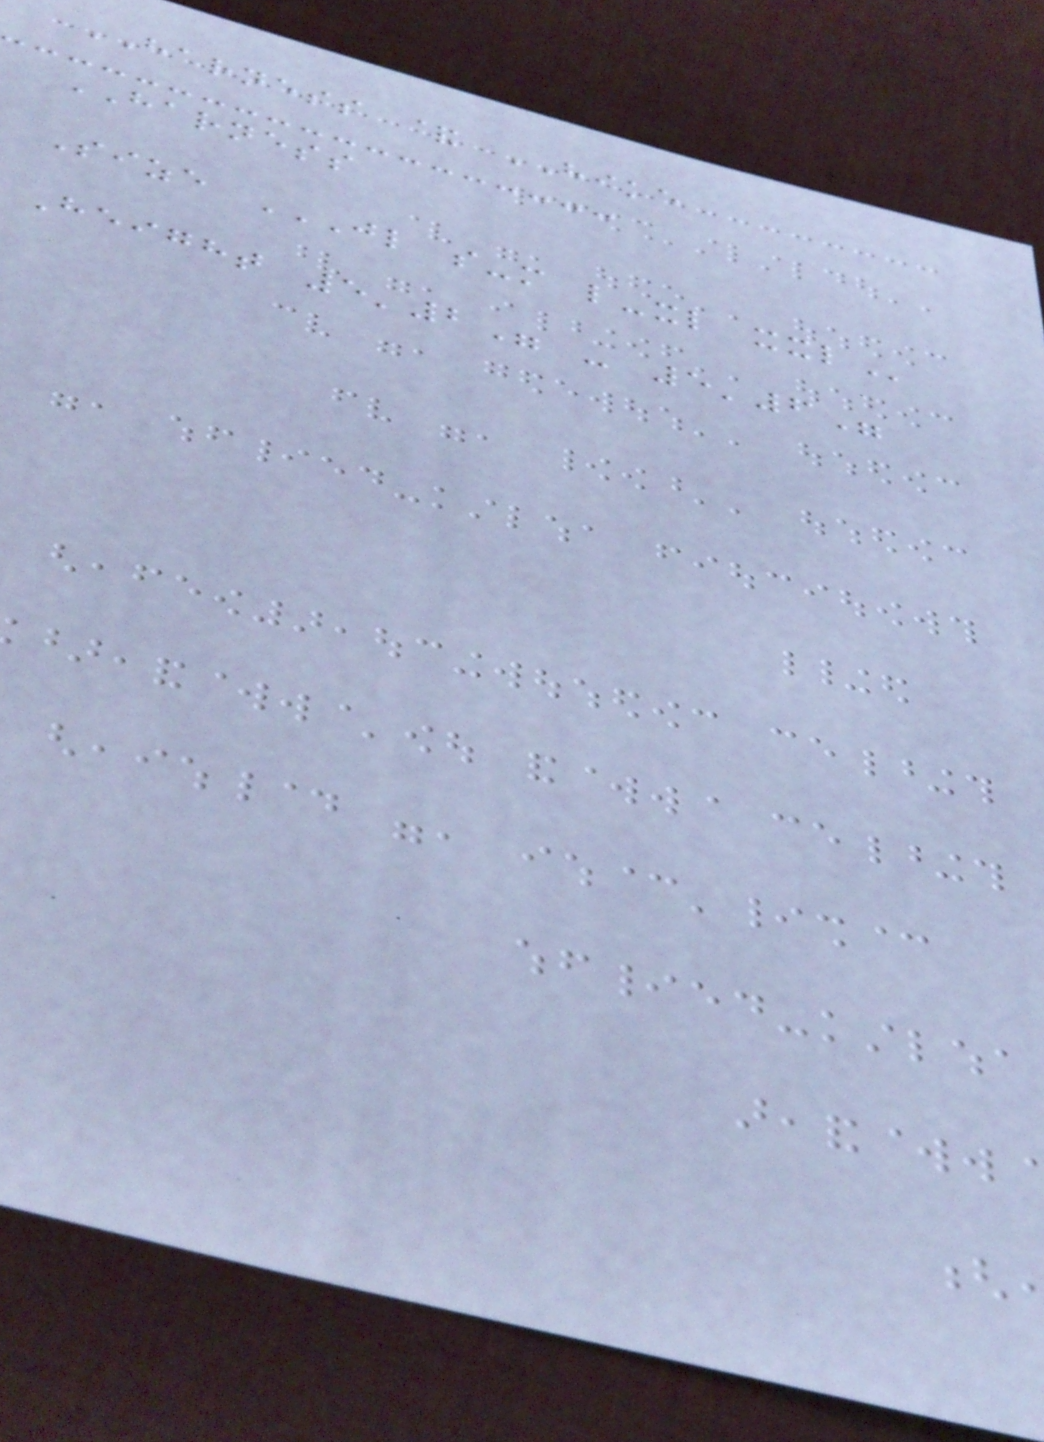HARNESS & HIKE
HARNESS
Size JL S-M L-XL XXL
Height 5'2" - 5'6"
